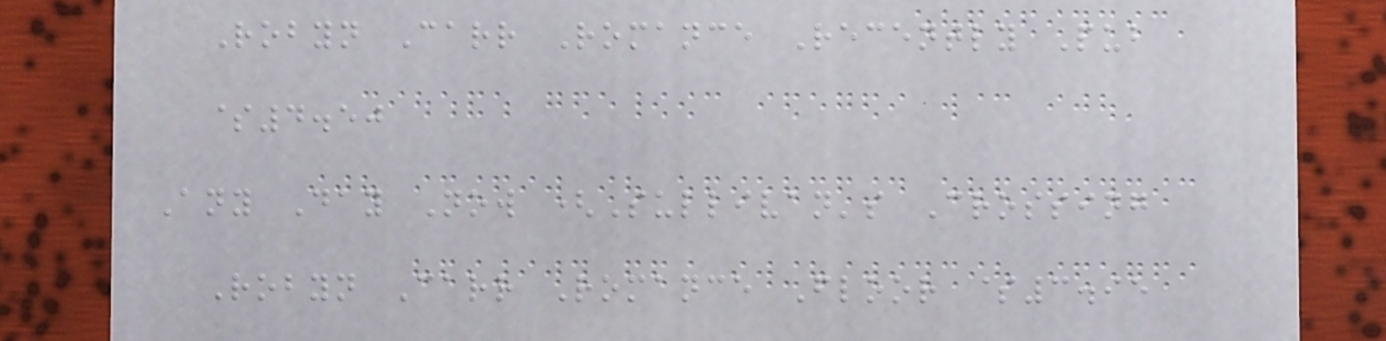Robyn Carr Romance Recently Pub
$4.50
Any Day Now (Sullivan's Crossing
Robyn Carr Romance Floor $3.95
